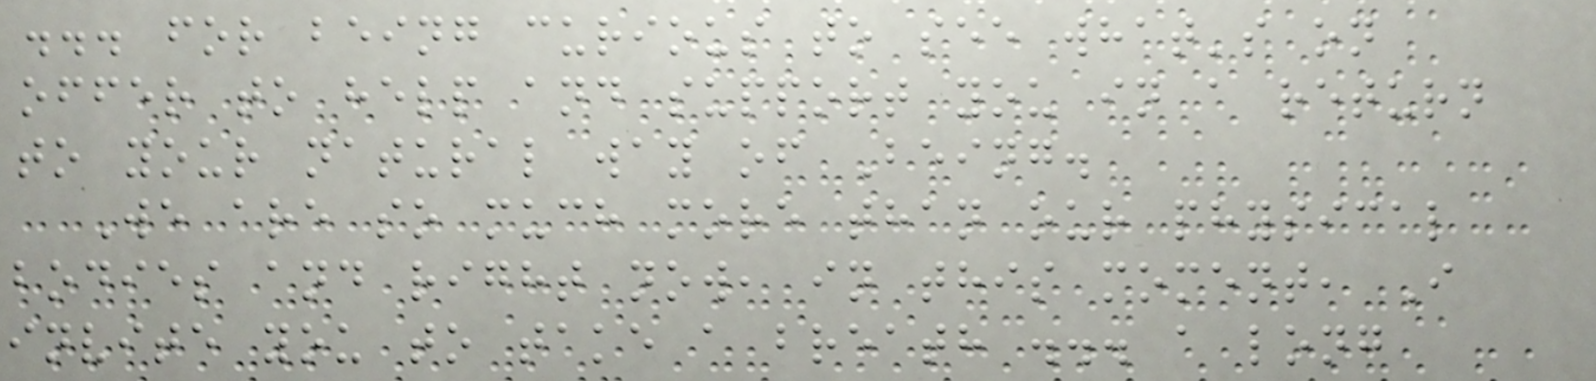... for being curious to see what's on
offer to help and support you in a return
to your natural way of Being.
We are so much more than our physical
bodies and right now, in this moment, I
invite you to take a breath ... a long
